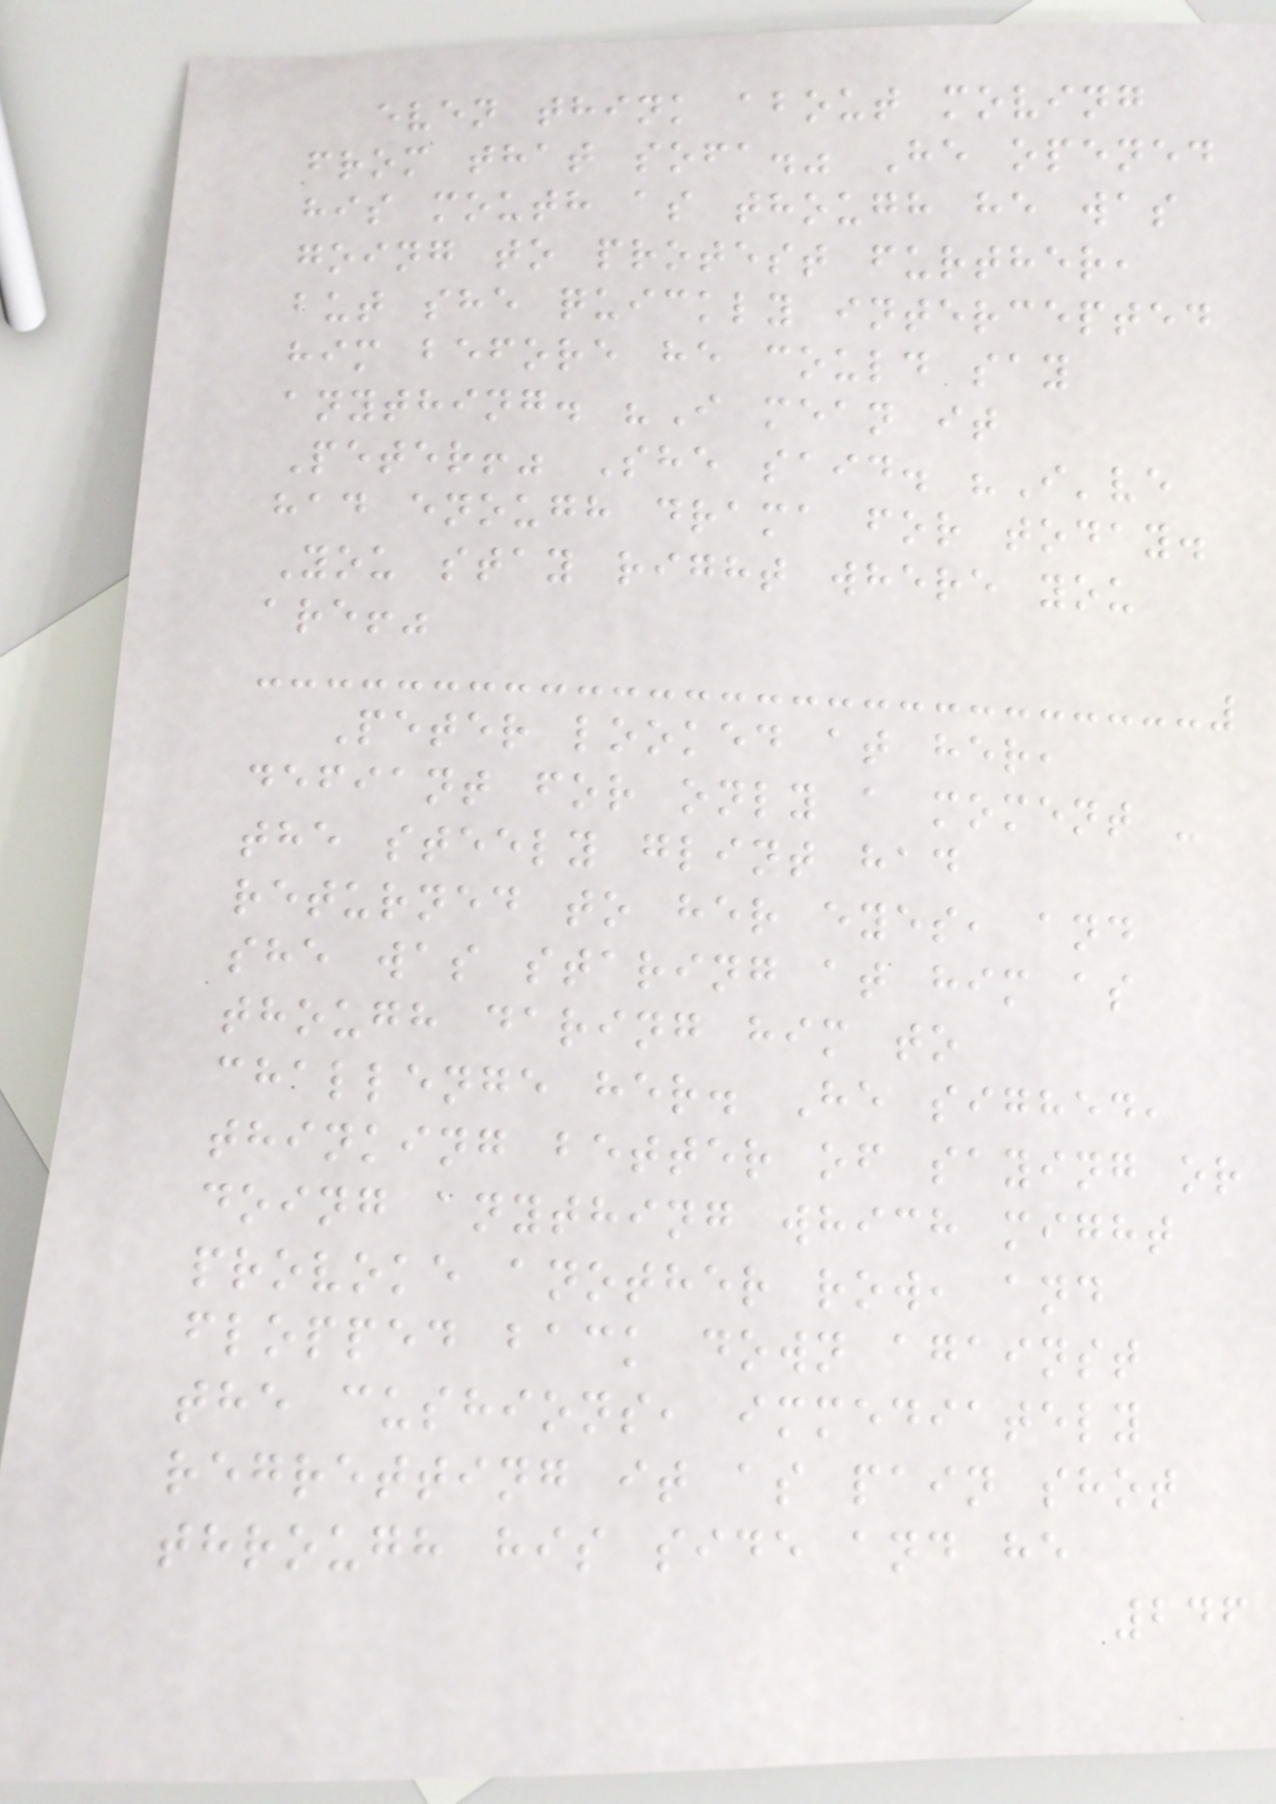even think about moving
from that sofa." He opened
his mouth as though he was
going to protest further,
but she quickly intercepted
him before he could say
anything. "I mean it
Peter!" She said. "I've
had enough drama for today.
You stay right where you
are!"
Peter looked at her,
defiant for only a moment -
the steely glint had
returned to her eyes, and
she was staring at him as
though daring him to
challenge her. He sighed,
thinking better of saying or
doing anything which might
provoke another row, and
flopped back down against
the cushions, immediately
regretting it as pain shot
through his side and he
246
